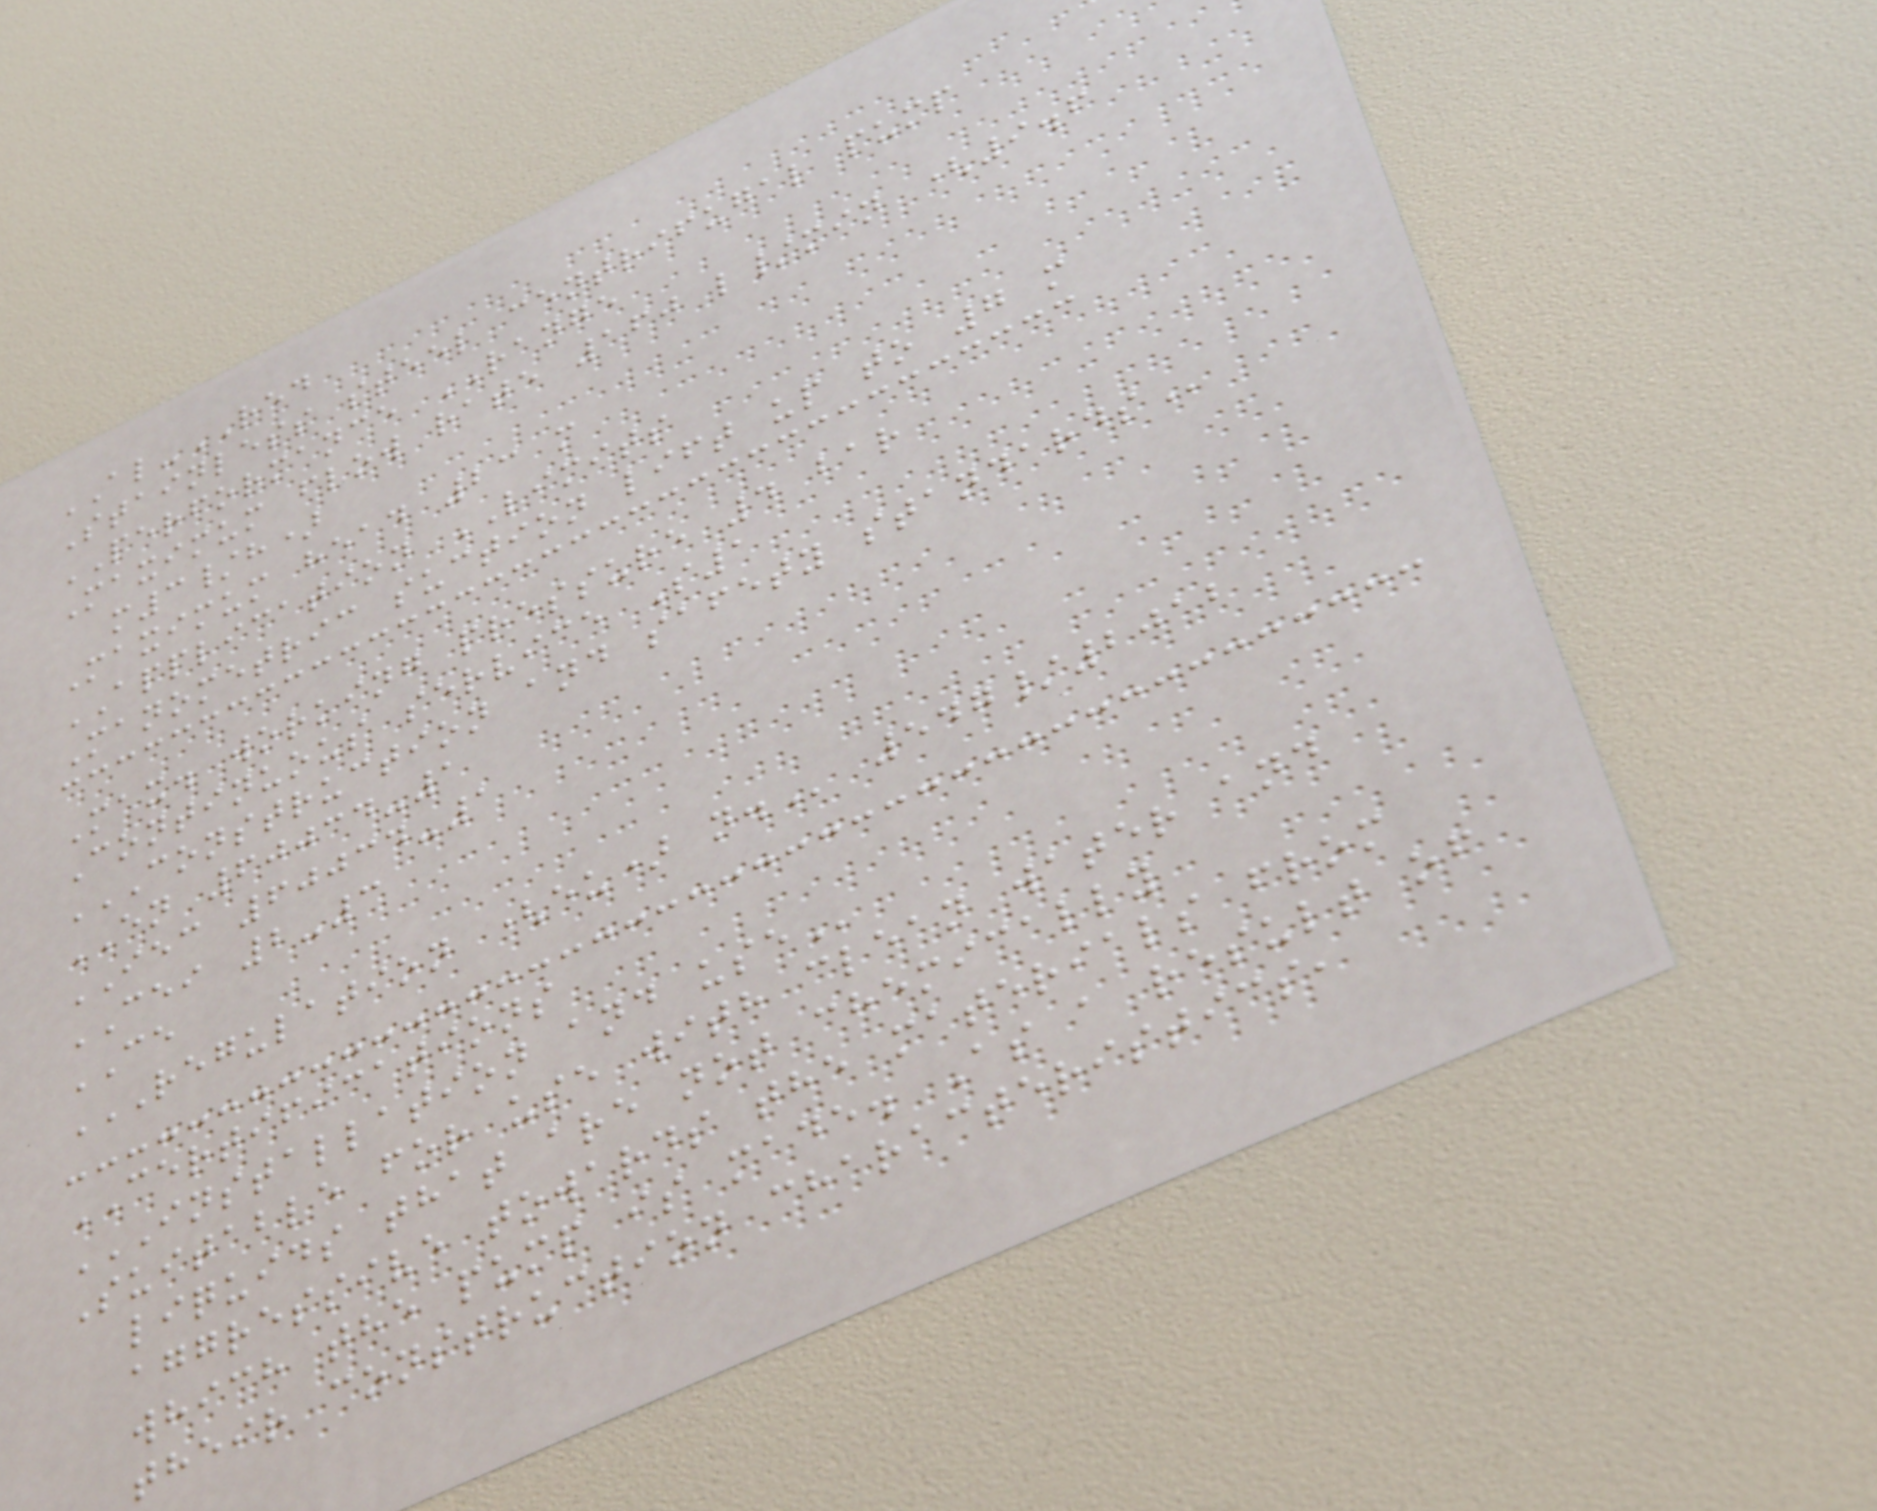AL-RED
Stainless steel centrifugal pump
PERFORMANCE RANGE
Maximum flow rate 160 l/min (9.6
m3/h)
Maximum head 23 m
APPLICATION LIMITS
Manometric suction lift up to 7 m
Max. working pressure 4 bar
Continuous service S1
CONSTRUCTION AND SAFETY STANDARDS
EN 60034-1
IEC 60034-1
CEI 2-3
CE
REGULATION (EU) N. 547/2012
CERTIFICATIONS
INSTALLATION AND USE
Suitable for use with clean water and
liquids that are not chemically
aggressive towards the materials from
which the pump is made. As a result of
their construction characteristics,
